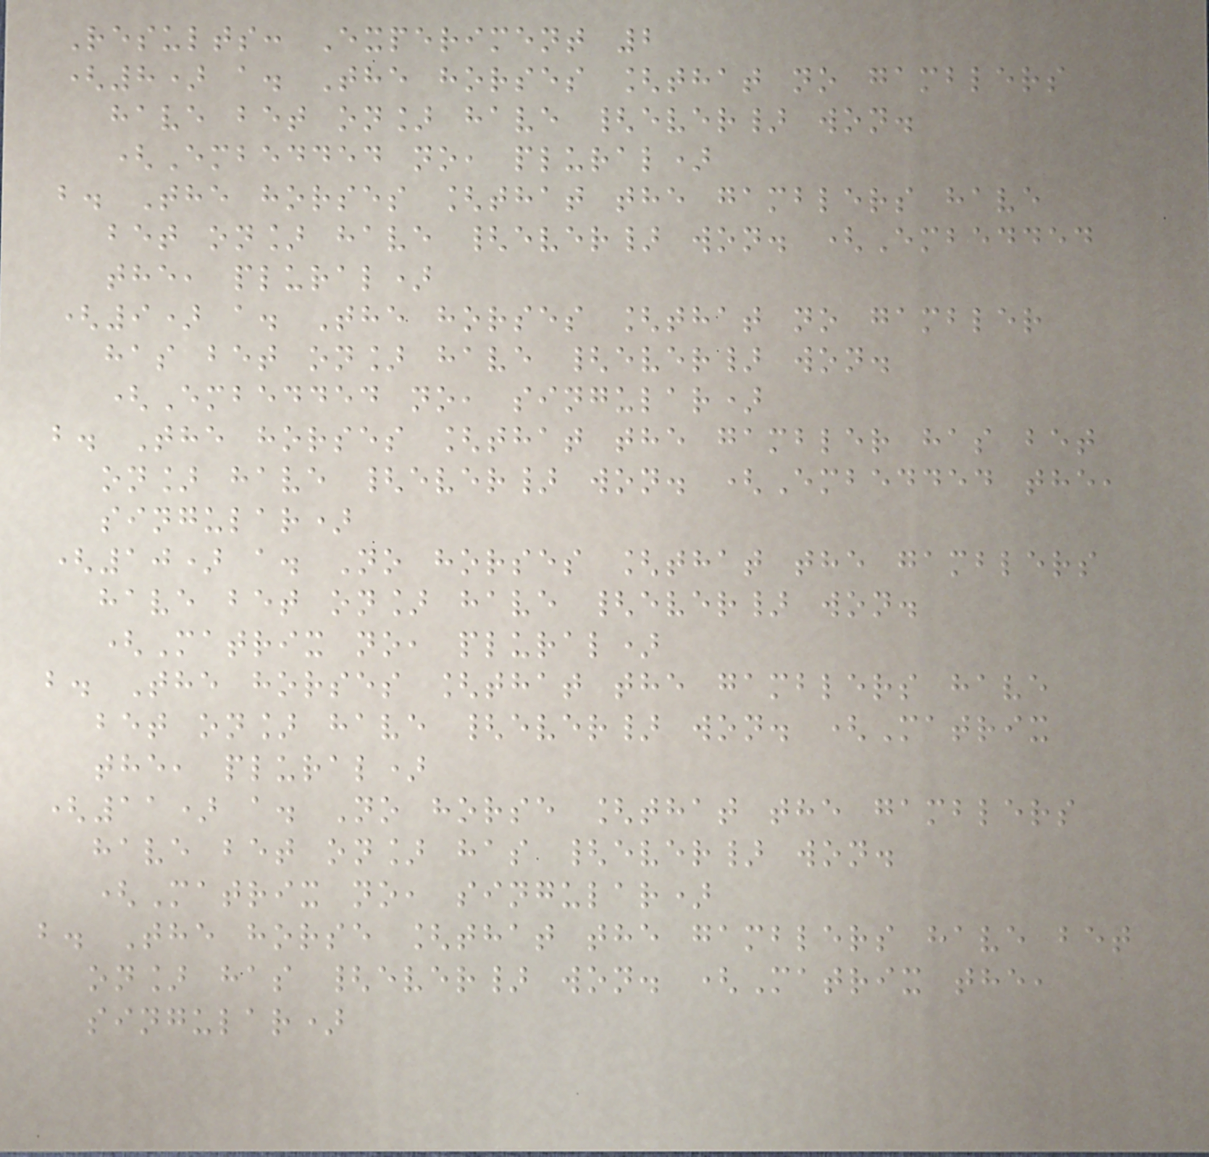Results: Experiment 2
(8) a. The horses [that no gamblers
have bet on] have {ever} won.
(Embedded no, plural)
b. The horses [that the gamblers have
bet on] have {ever} won. (Embedded
the, plural)
(9) a. The horses [that no gambler
has bet on] have {ever} won.
(Embedded no, singular)
b. The horses [that the gambler has bet
on] have {ever} won. (Embedded the,
singular)
(10) a. No horses [that the gamblers
have bet on] have {ever} won.
(Matrix no, plural)
b. The horses [that the gamblers have
bet on] have {ever} won. (Matrix
the, plural)
(11) a. No horse [that the gamblers
have bet on] has {ever} won.
(Matrix no, singular)
b. The horse [that the gamblers have bet
on] has {ever} won. (Matrix the,
singular)
